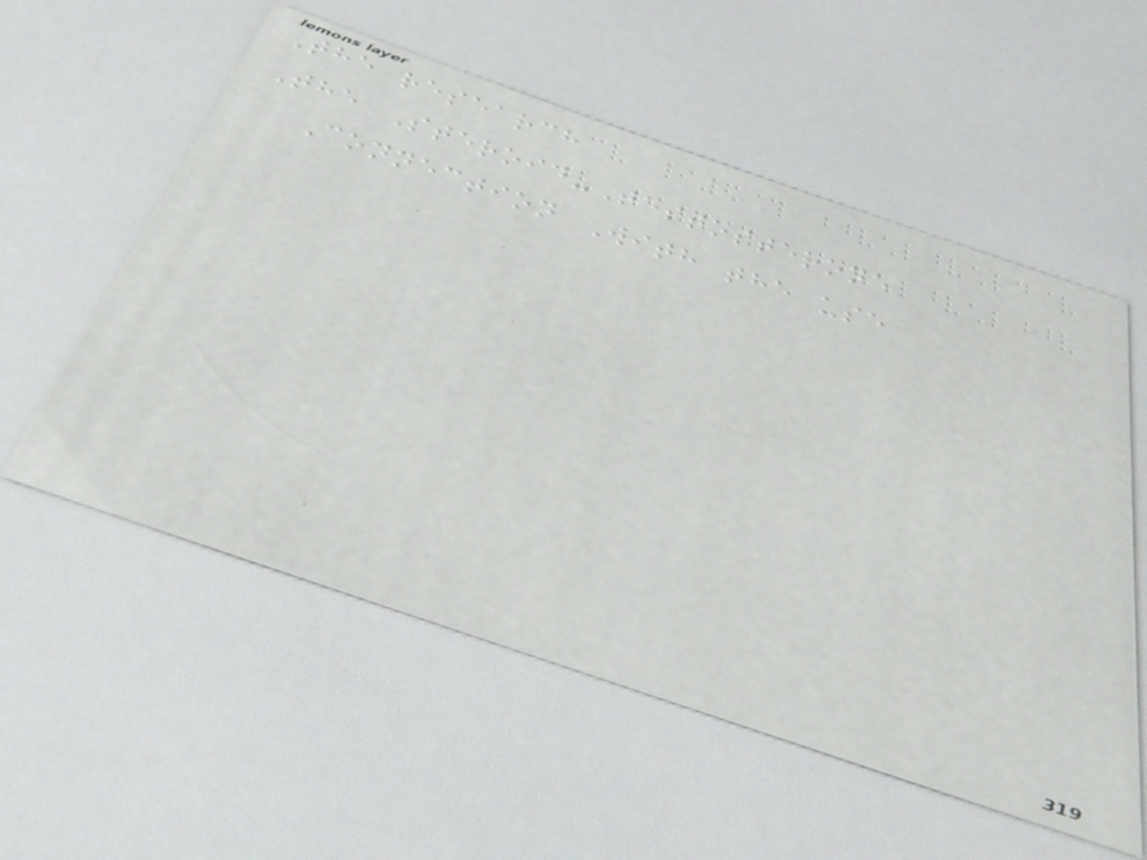The research
The Steroid-Testosterone
Connection With the use
